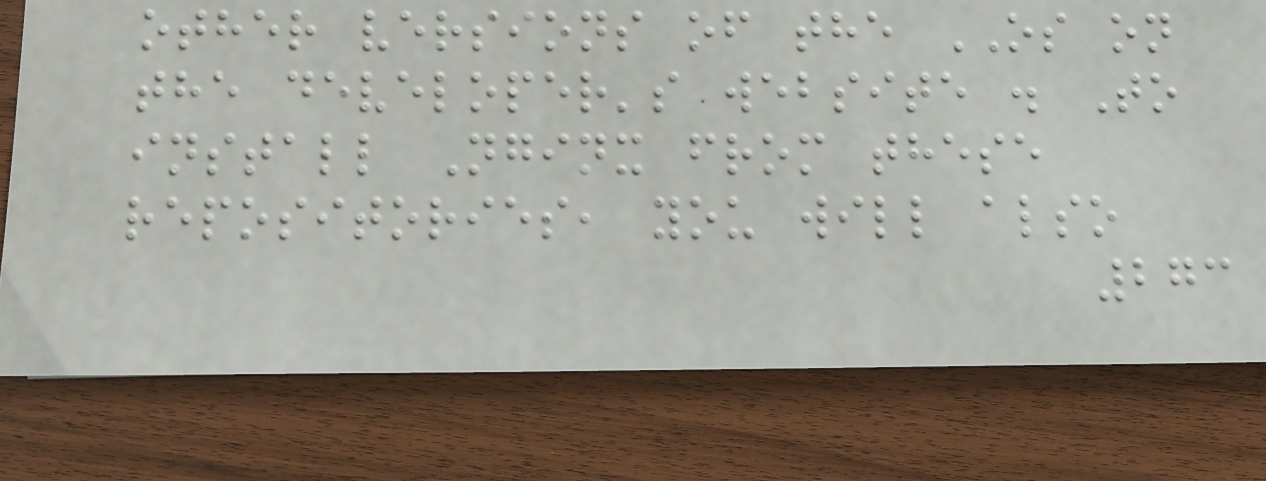other versions of the OS on
the developer's website . To
install Nginx from these
repositories, you will also
273
